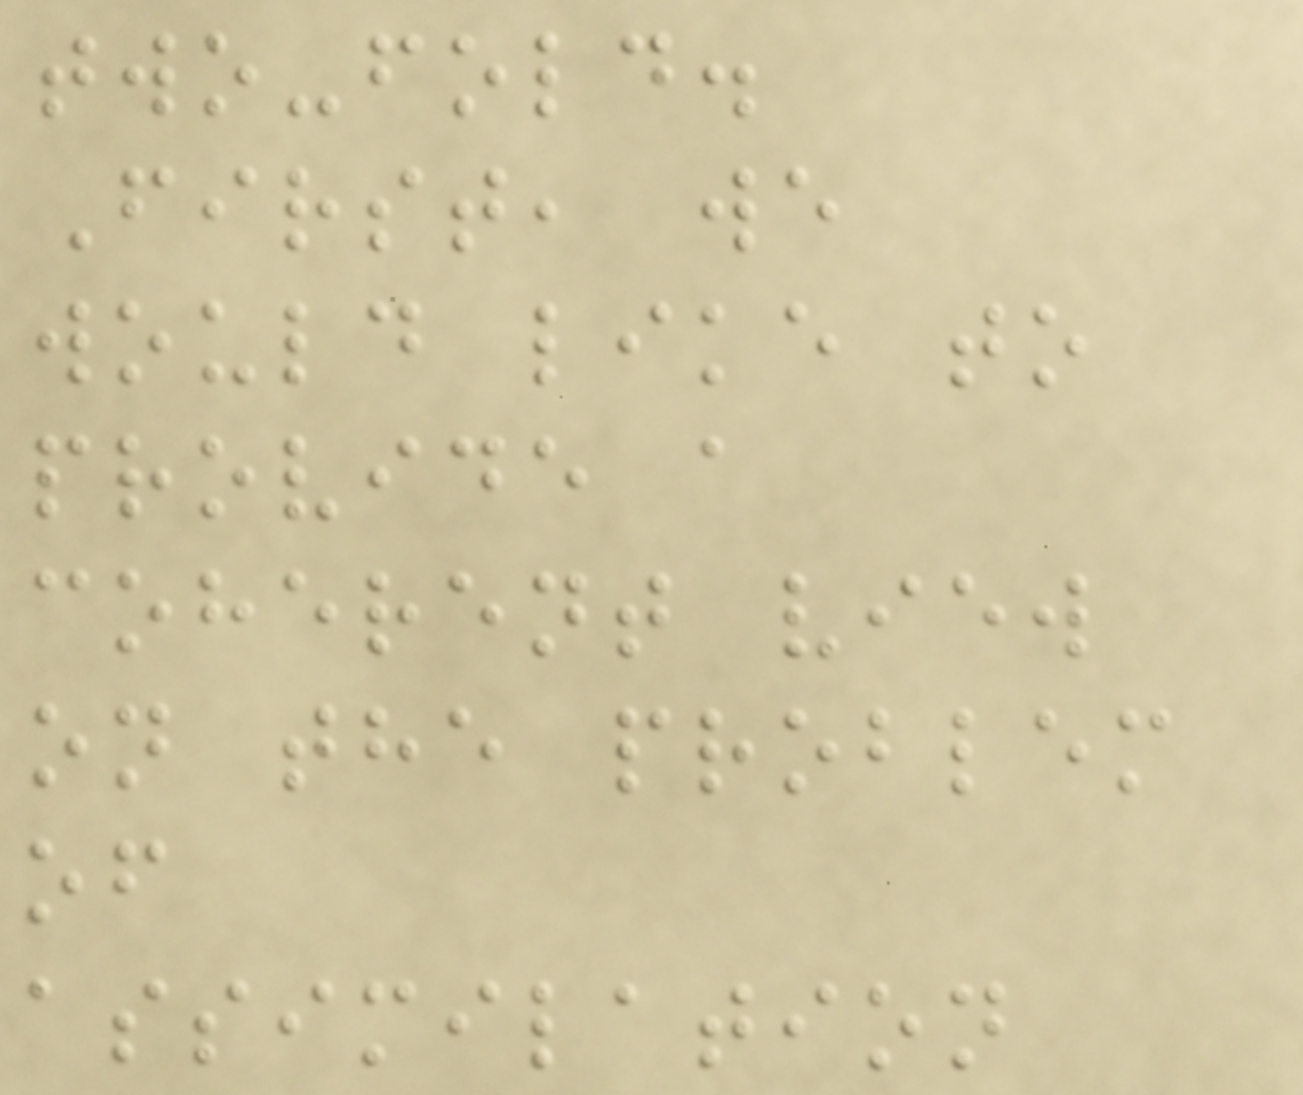two-fold.
First, we
would like to
provide a
coherent view
on the problem
of
assimilation
